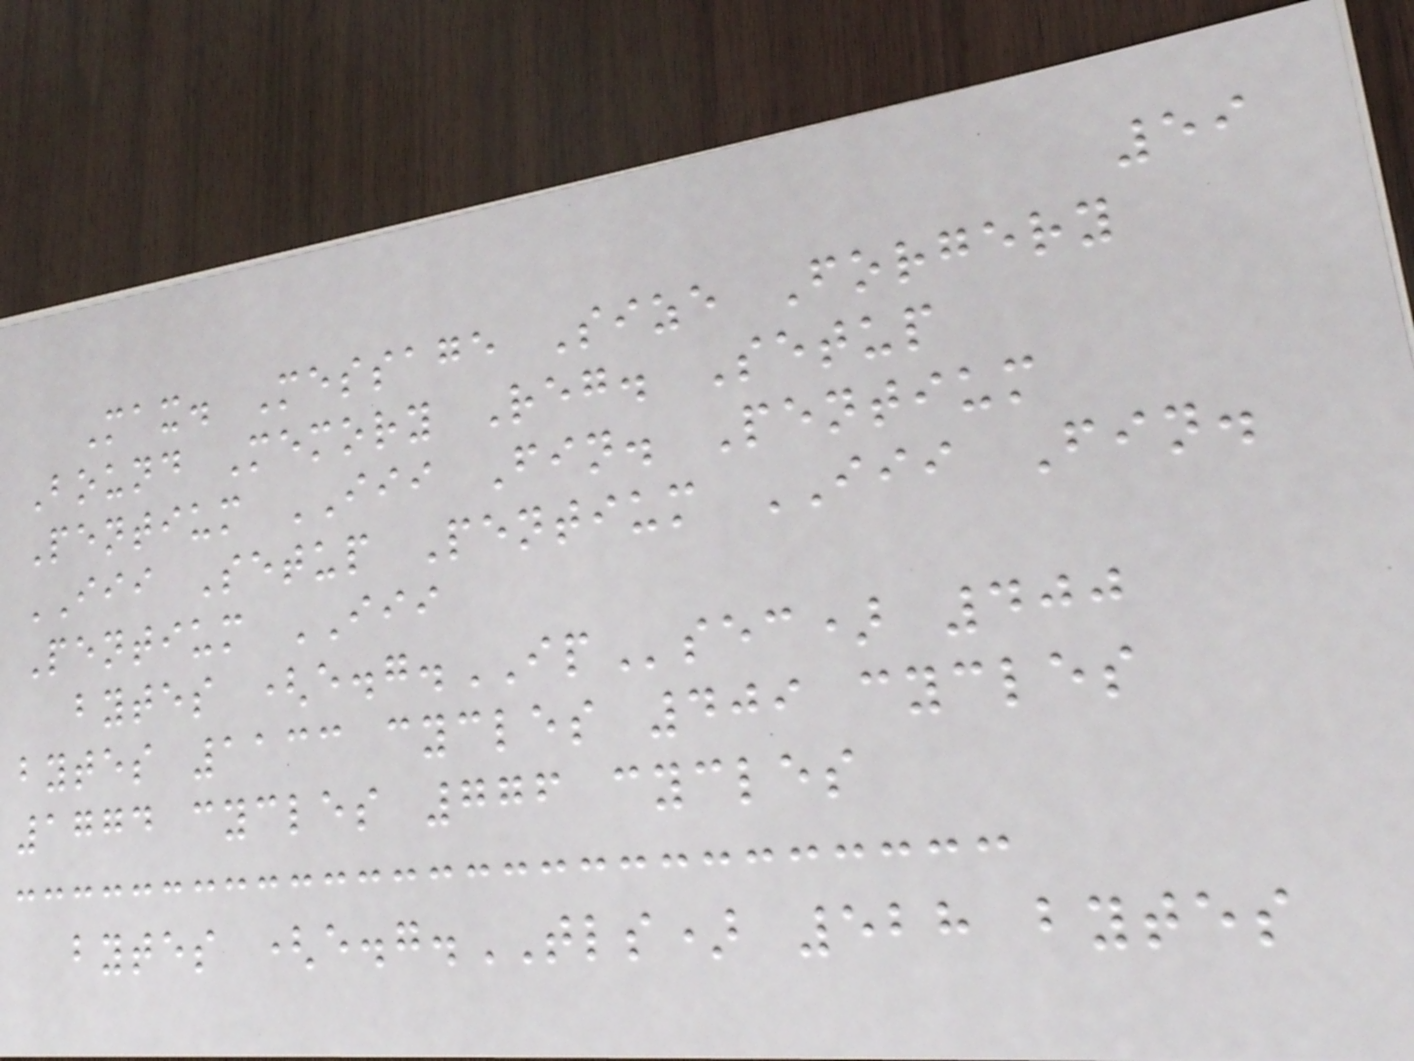59
Max. Message Size Forgery
Bound Memory Reg. Setup
Pentium III Fin. Pentium
III Setup Pentium III Fin.
Pentium III
bytes (e.g.IPsec) 400
bytes 1133 cycles 409 cycles
1774 cycles 776 cycles
bytes (e.g.TLS) 528 bytes
